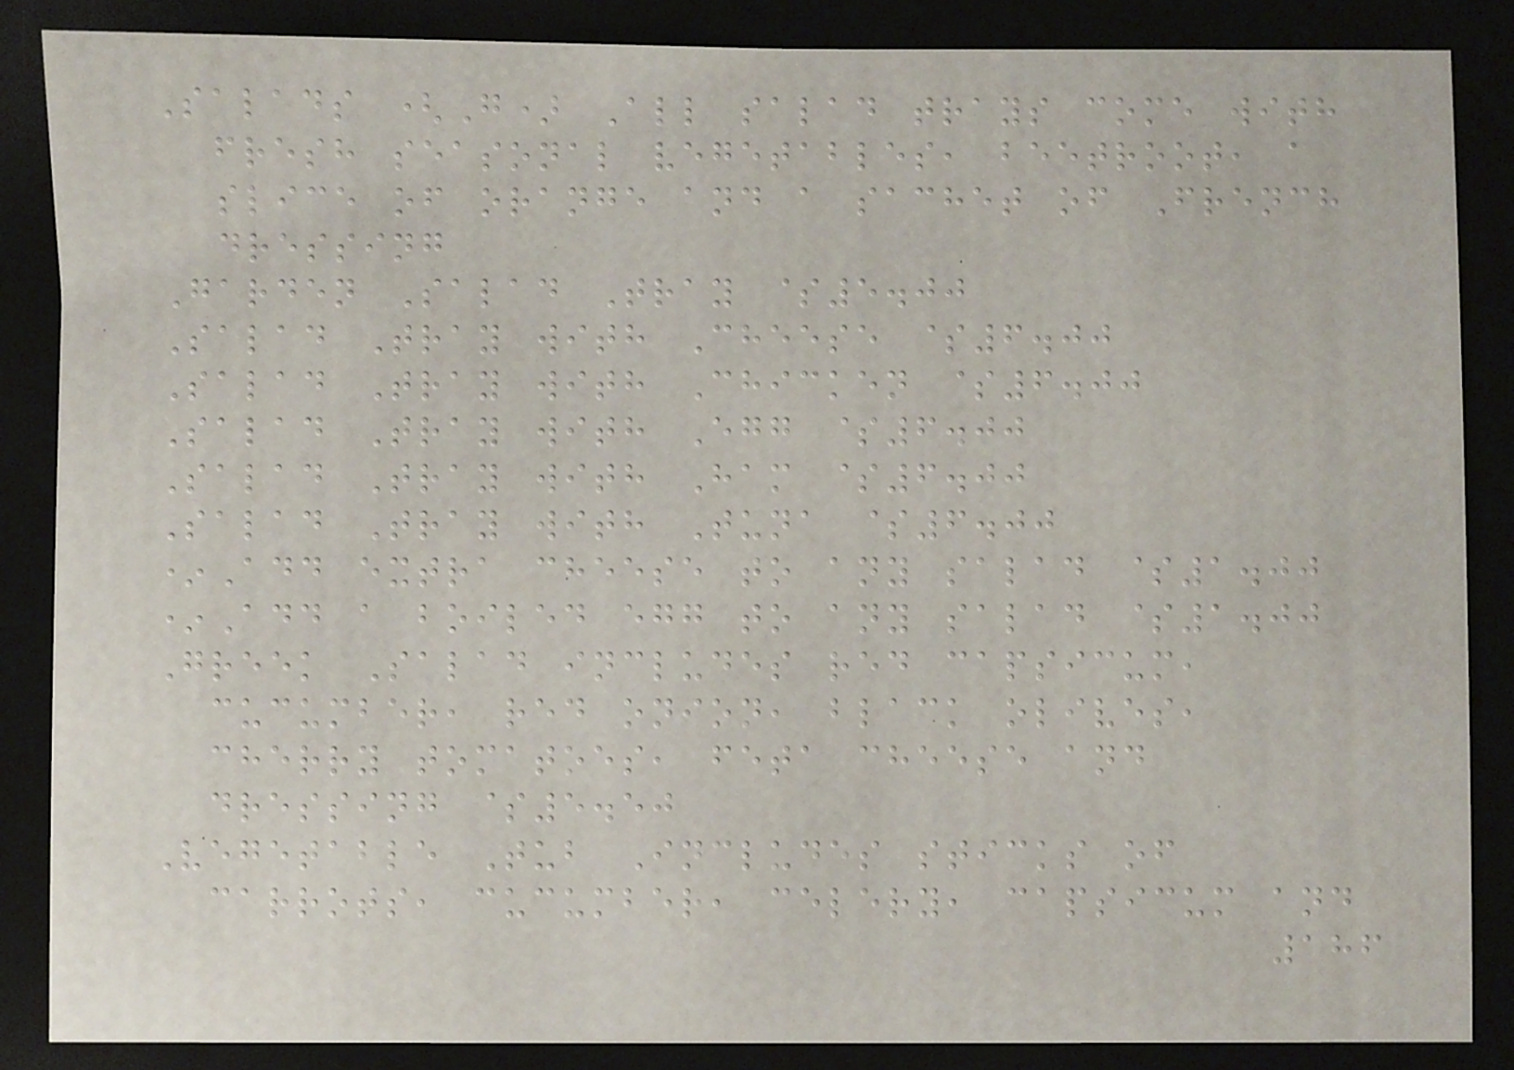Salads (G) All salad trays come with
fresh seasonal vegetables, beetroot, a
slice of orange and a sachet of French
dressing
Garden Salad Tray $5.00
Salad Tray with Cheese $6.00
Salad Tray with Chicken $6.00
Salad Tray with Egg $6.00
Salad Tray with Ham $6.00
Salad Tray with Tuna $6.00
*Add extra cheese to any salad $1.00
*Add a boiled egg to any salad $1.00
Greek Salad includes red capsicum,
cucumber, red onion, black olives,
cherry tomatoes, feta cheese and
dressing $5.50
Vegetable Tub Includes sticks of
carrots, cucumber, celery, capsicum and
186
